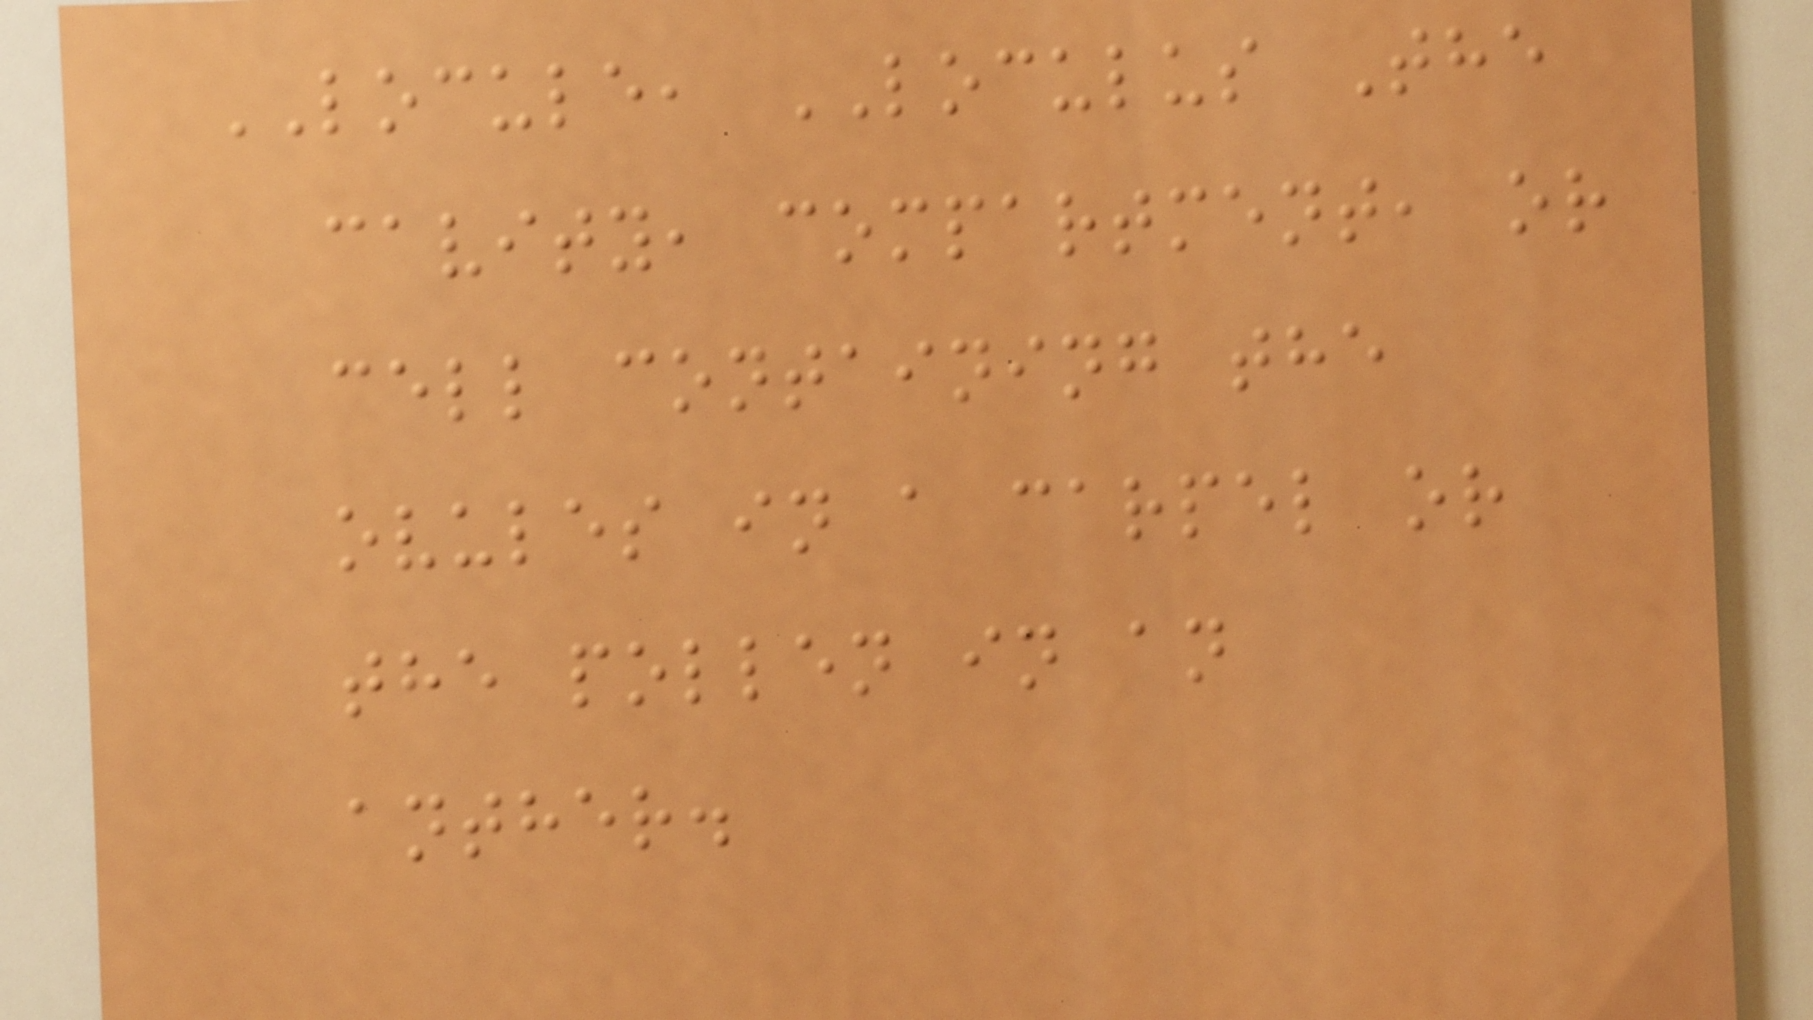LOCULE, LOCULUS The
cavity, compartment, or
cell containing the
ovules in a carpel or
the pollen in an
anther.
